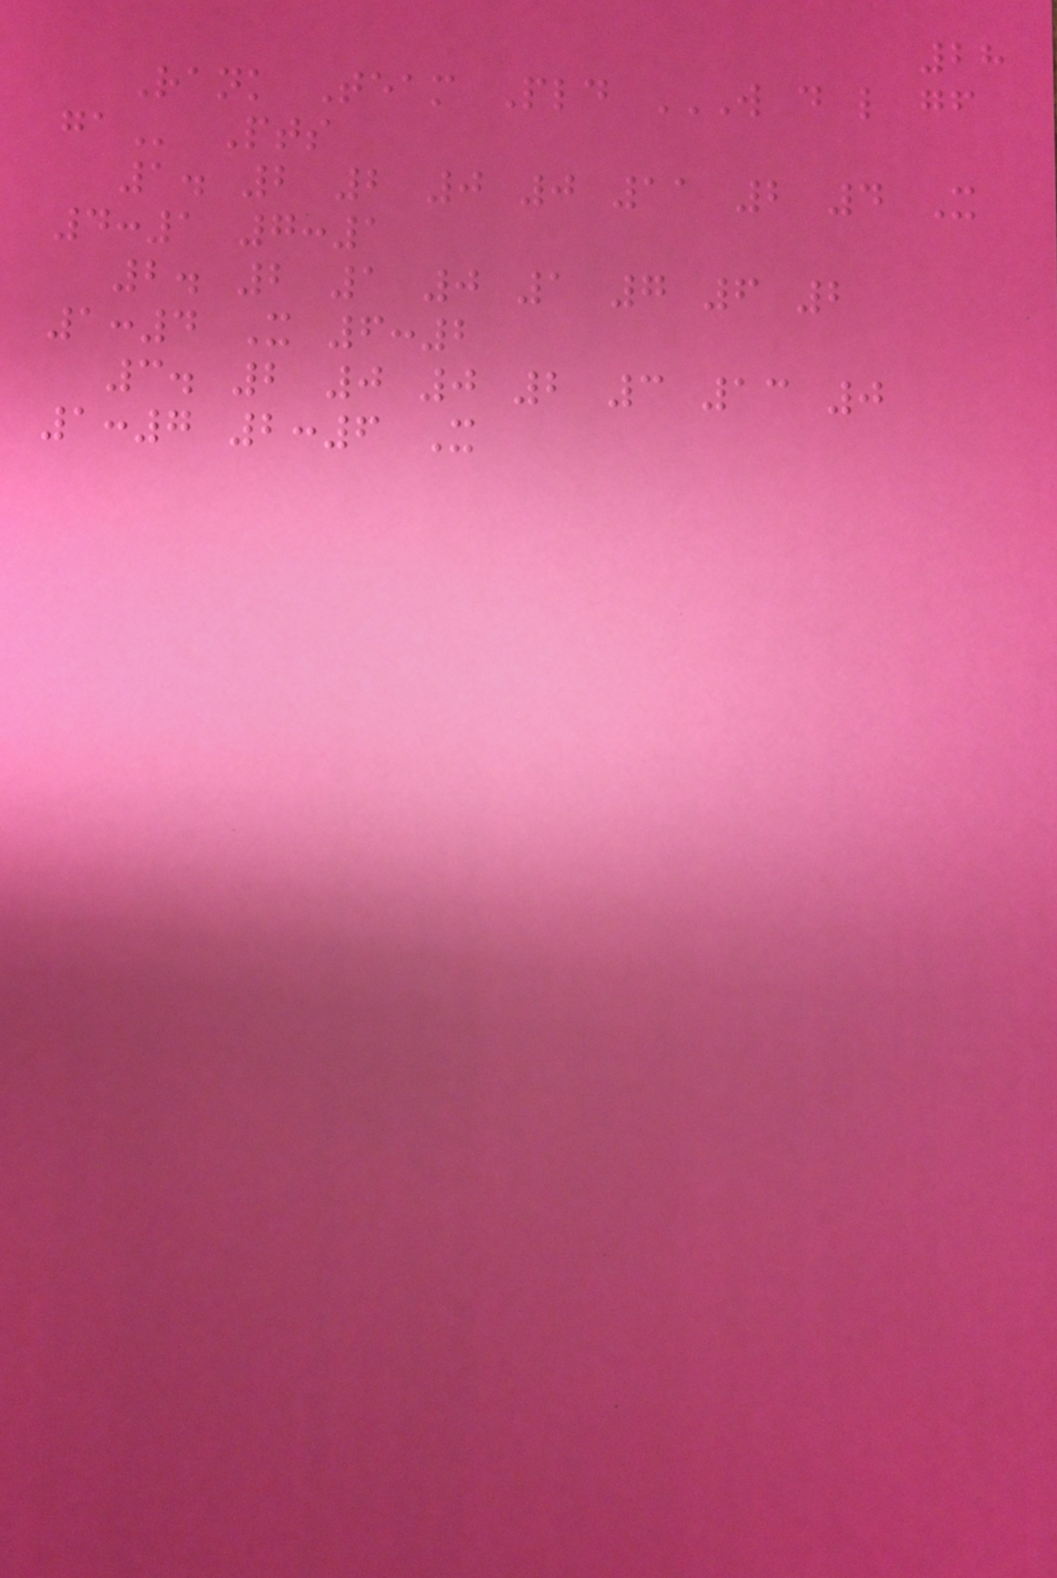28
Rank Team Pld W D L GF
GA Pts
1. 2 2 0 0 11 2 4 X
4:1 7:1
2. 2 1 0 1 7 6 2
1:4 X 6:2
3. 2 0 0 2 3 13 0
1:7 2:6 X
